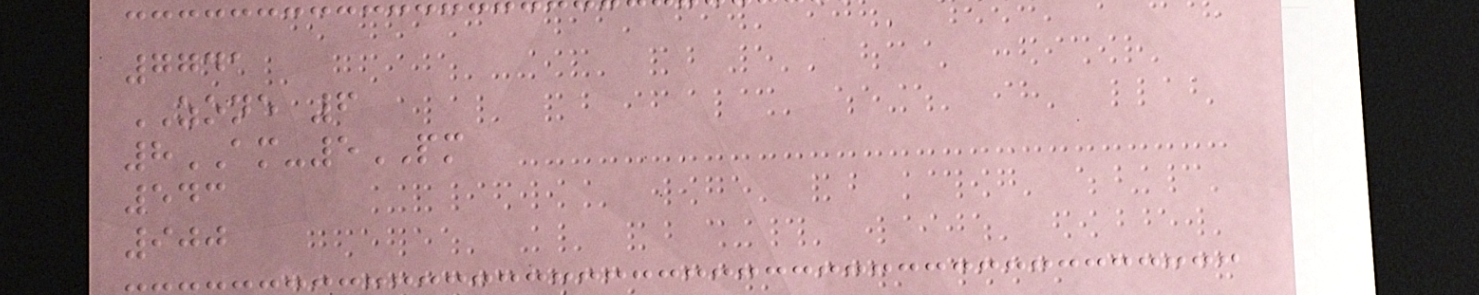7741
ZONE 6
8AM-5PM
543
900
